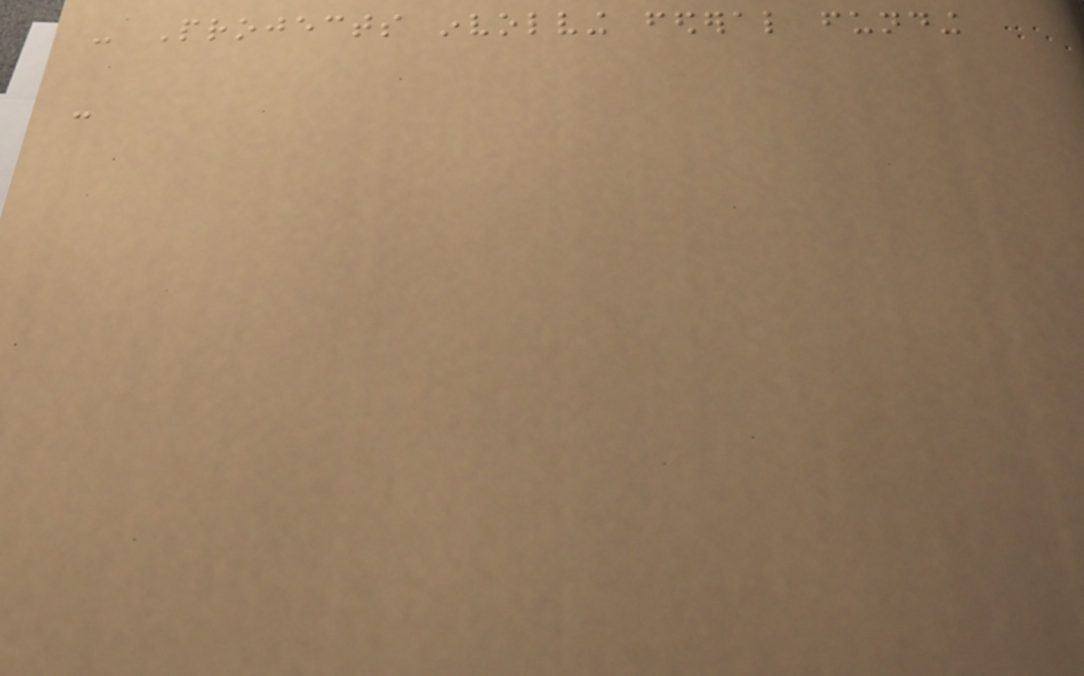- Projects involving federal funding
-
